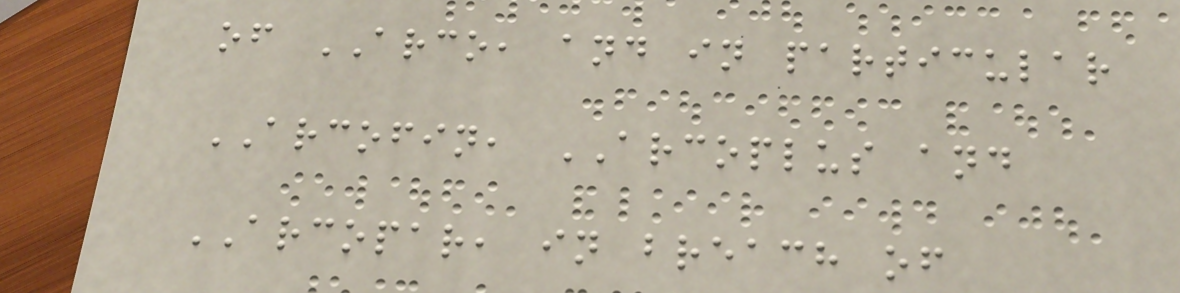of ARCO, and in particular
ARCOFIN, ARCOPLUS and
ARCOPAR, in breach of
